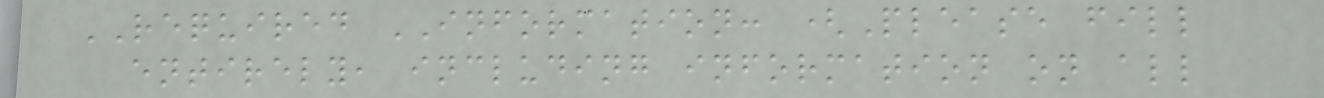REQUIRED INFORMATION: (Please fill
entirely, including information on all
